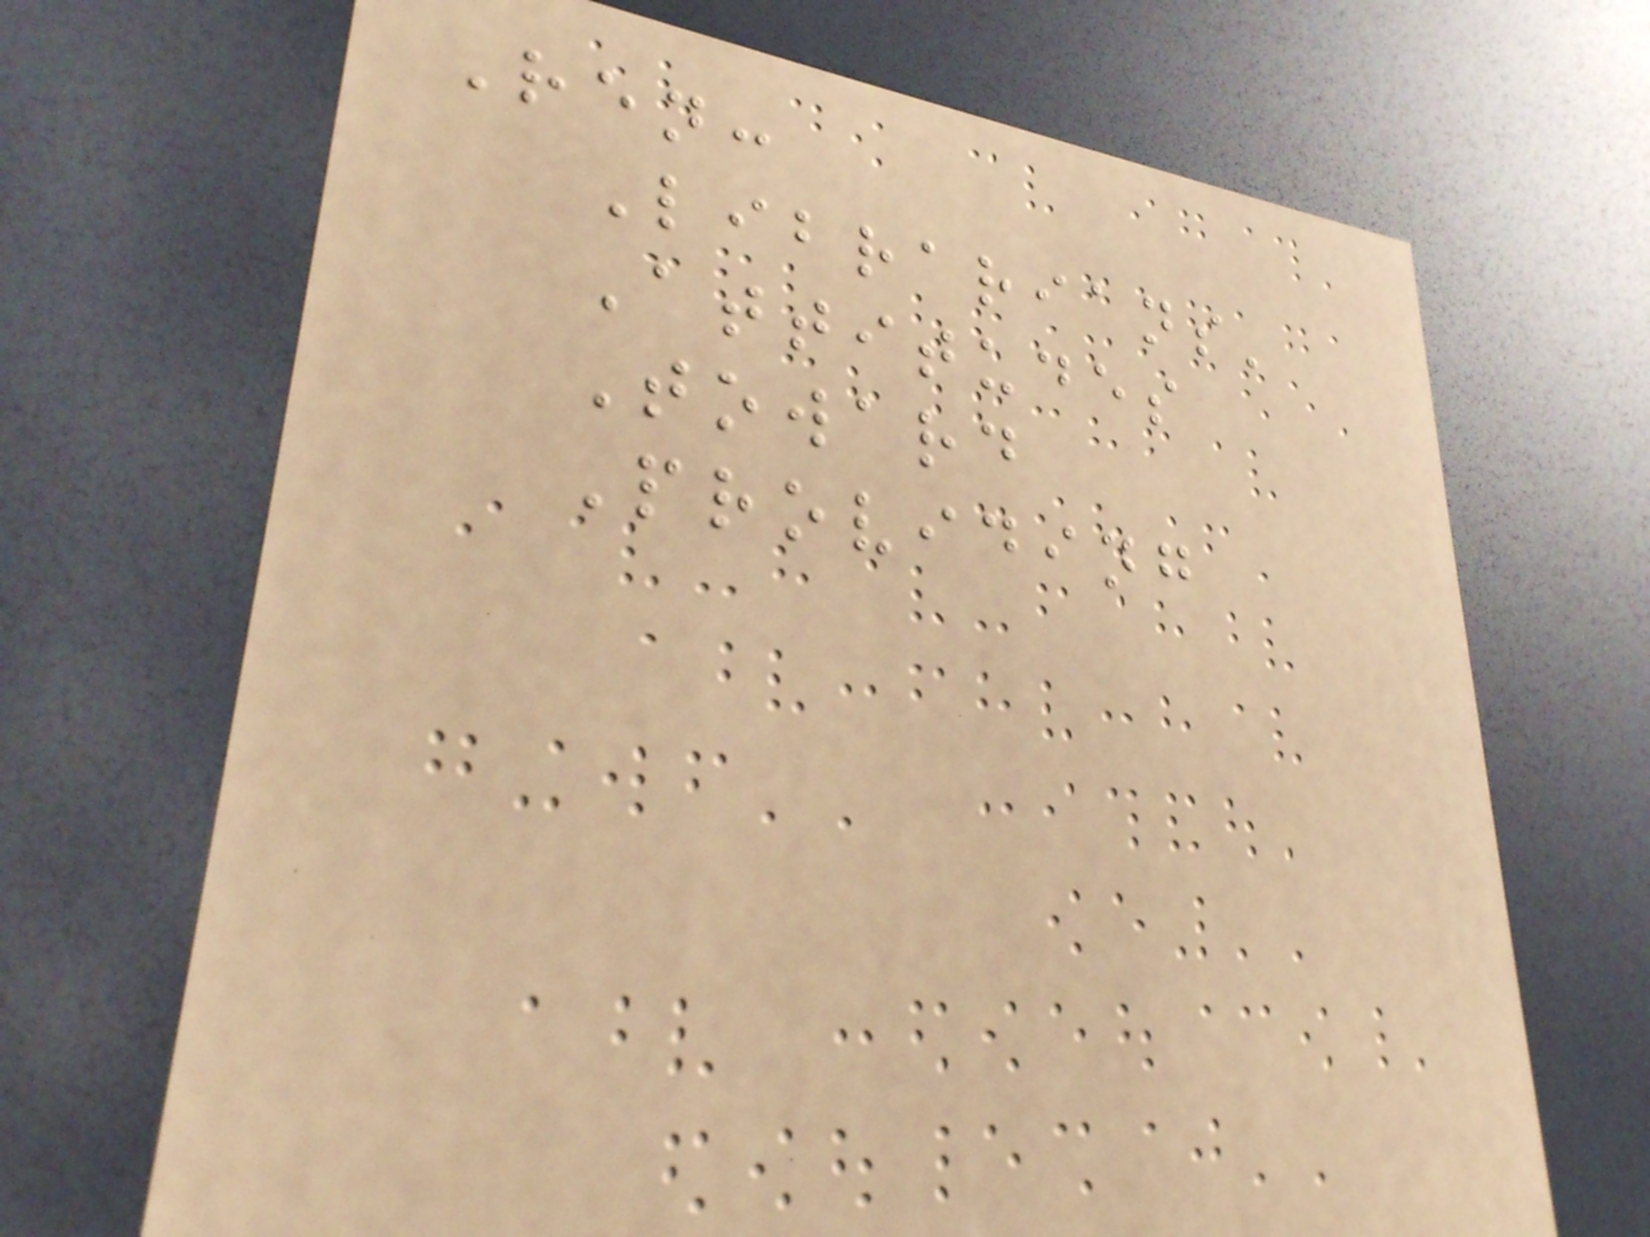Ren:
Librarians'
Attitudes
Toward
Providing
